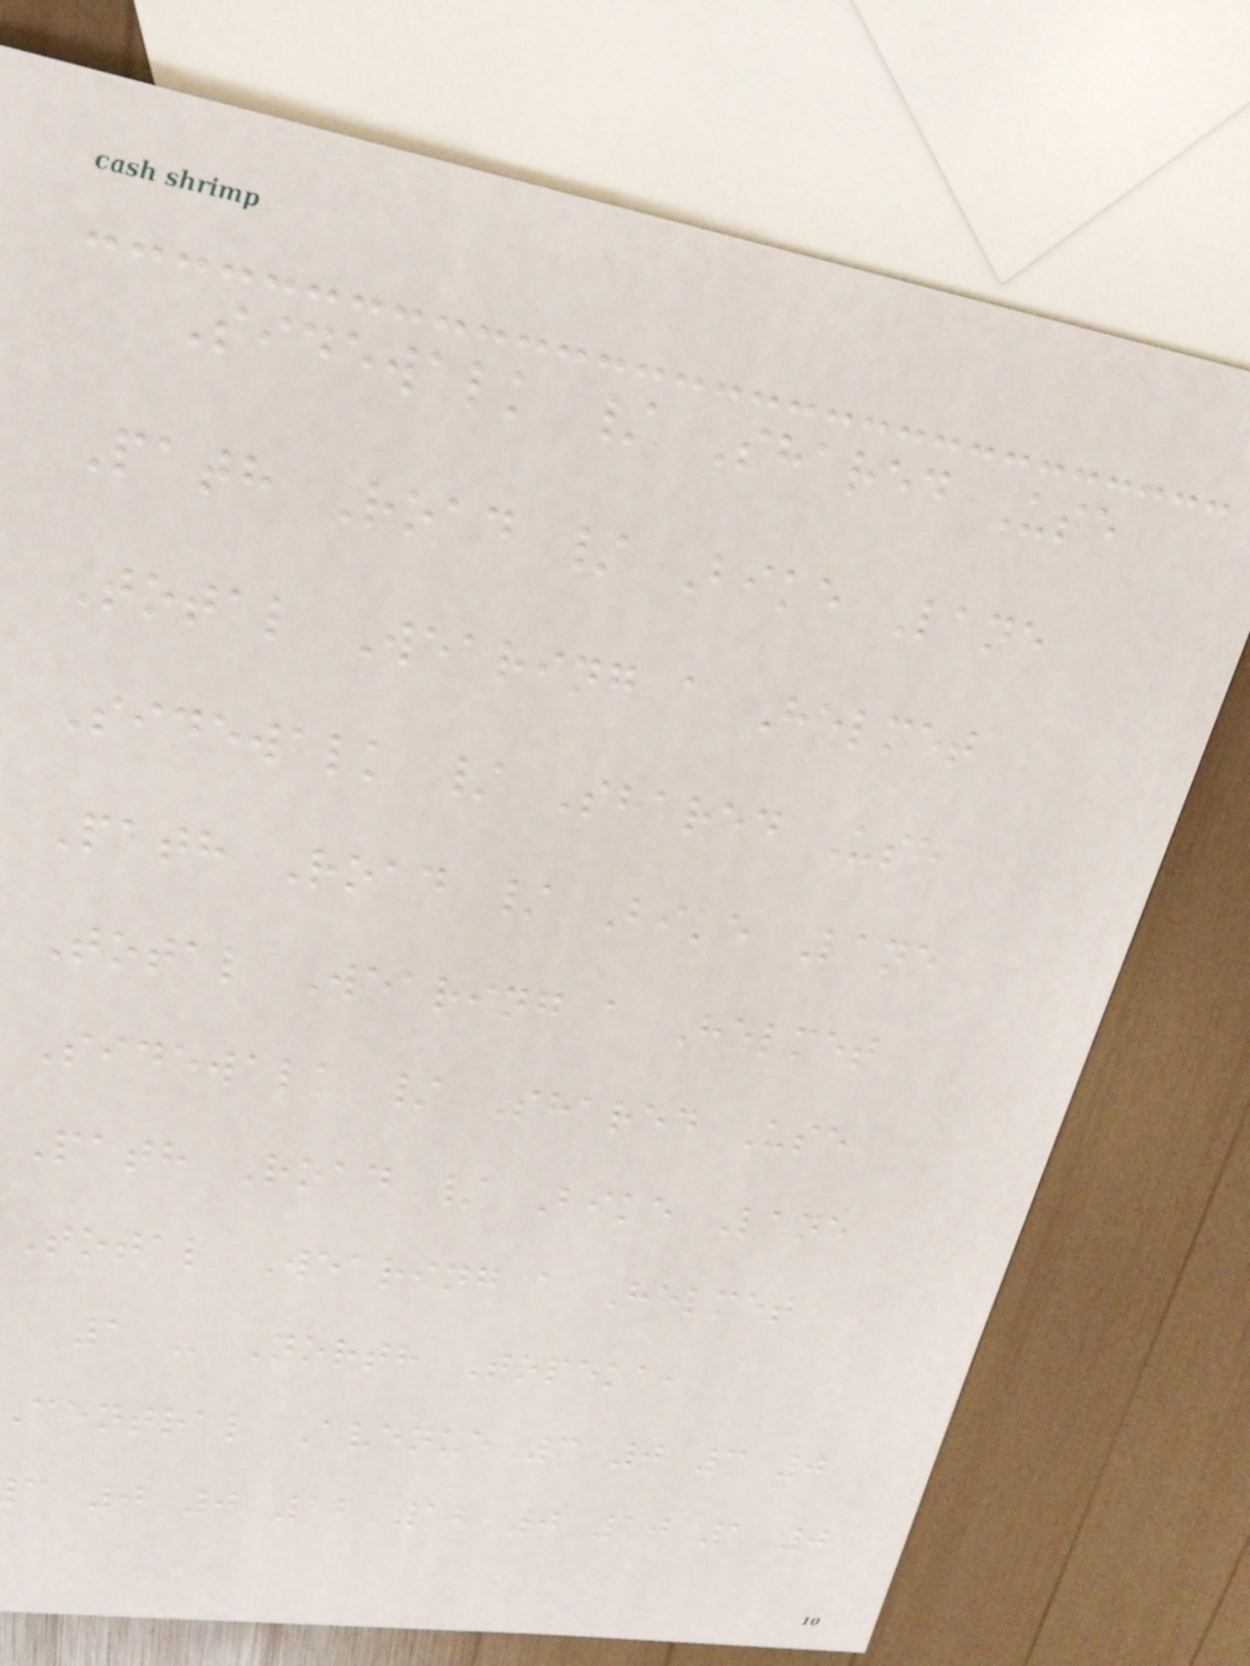Sidewalk / Shared Use
Path Road / Bike Lane
Total Wearing a Helmet
Sidewalk / Shared Use
Path Road / Bike Lane
Total Wearing a Helmet
Sidewalk / Shared Use
Path Road / Bike Lane
Total Wearing a Helmet
1 - North Topeka,
central Avenue 3 0 3 0
c 0 0 12 12 0 10 1 0
